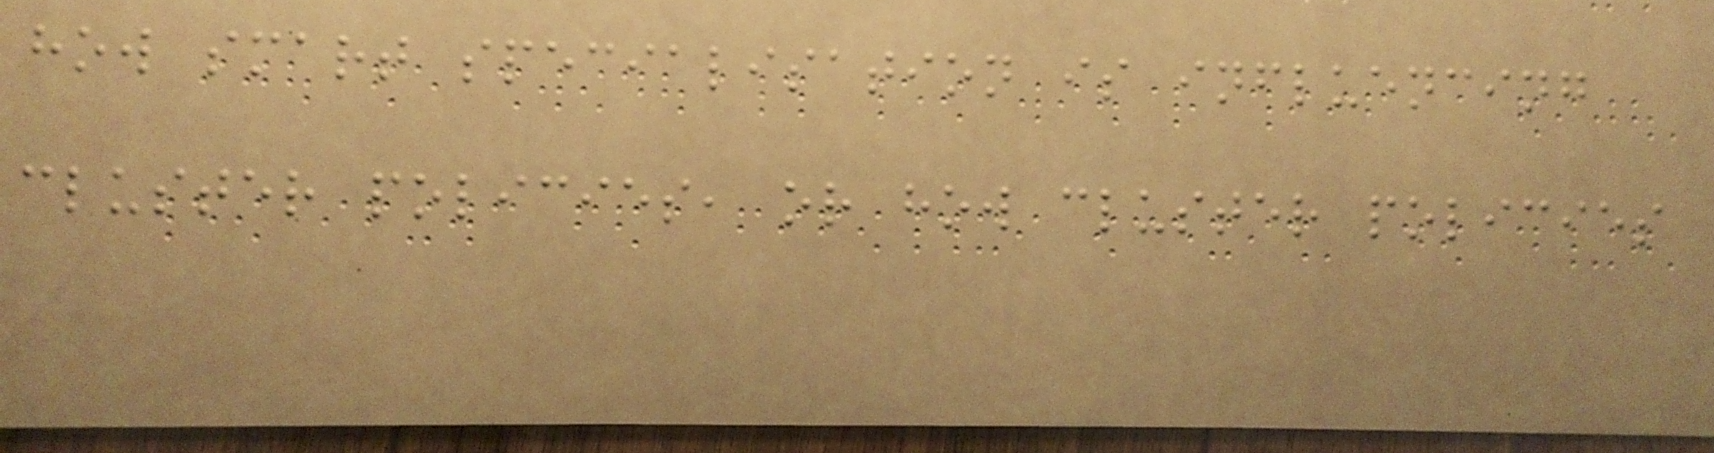how smart specialisation is influencing
cluster policies, or how cluster policies
